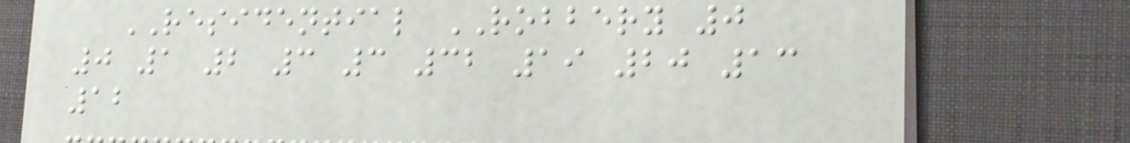RESIDENTIAL ROBBERY 0
0 1 2 3 3 32 19 20 13
12
